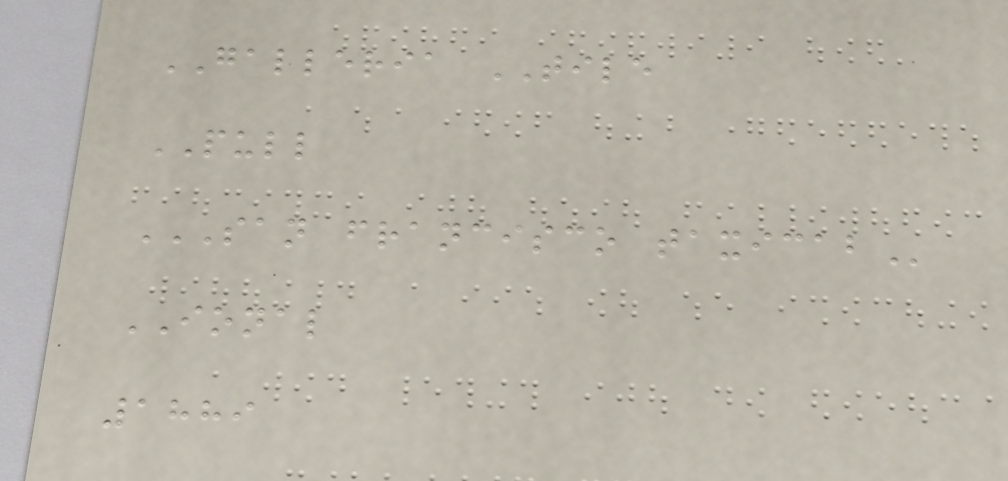GALLERIA TILE
PULL
SAN FRANCISCO TAXICAB
IONAL
1889
